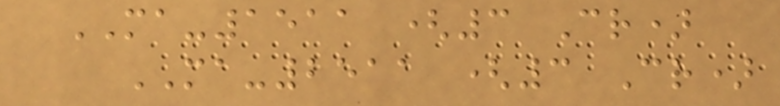MA-1511 (3 Cr)
MA-2511 (3 Cr)
